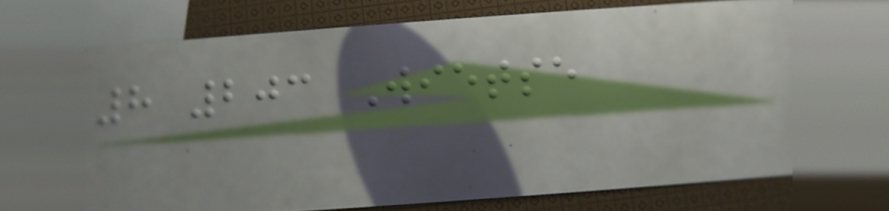8 203 Wietse
